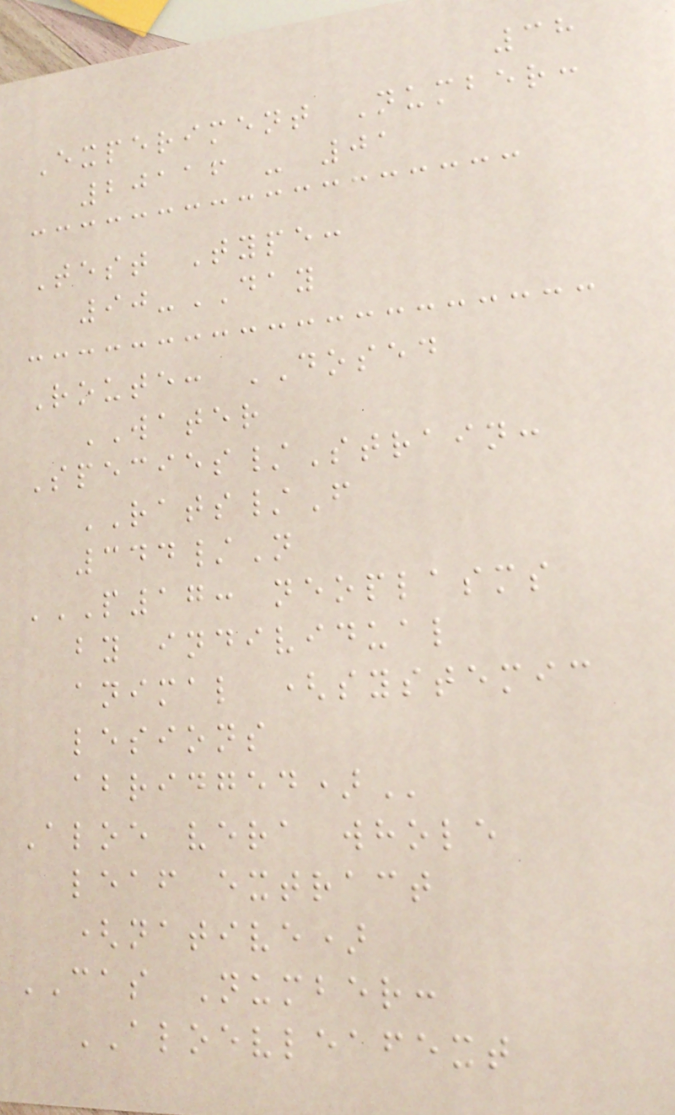38
Experiment Number:
20116 - 01
Test Type:
90-DAY
Route: DOSED
WATER
Species/Strain:
RATS/F
344/N
P17: NEOPLASMS
BY INDIVIDUAL
ANIMAL (SYSTEMIC
LESIONS
ABRIDGED)
Aloe vera whole
leaf extract
(native)
CAS Number:
ALOEVLEAFEXT
